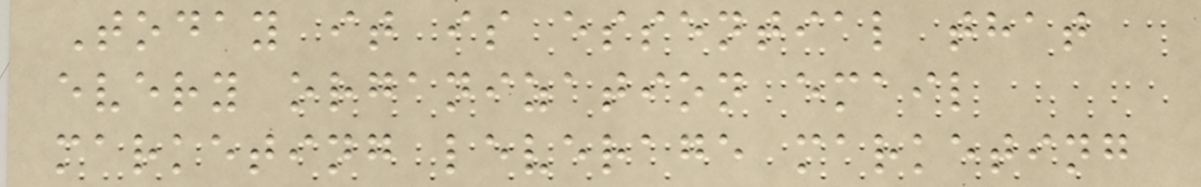Today it is essential that
every organization email
marketing leverage marketing
